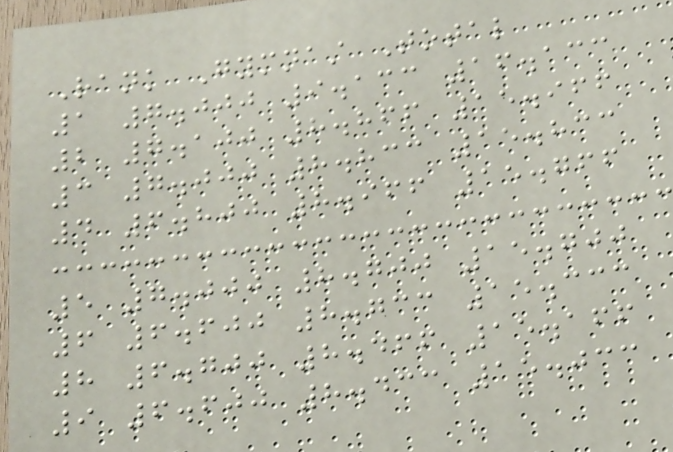Rank Gymnast Total
1 7.000 9.133 16.133
2 7.100 8.866 15.966
3 7.000 8.833 15.833
4 6.800 8.966 15.766
5 7.000 8.700 15.700
6 6.600 8.733 15.333
8 6.700 8.466 15.166
9 6.600 8.433 15.033
